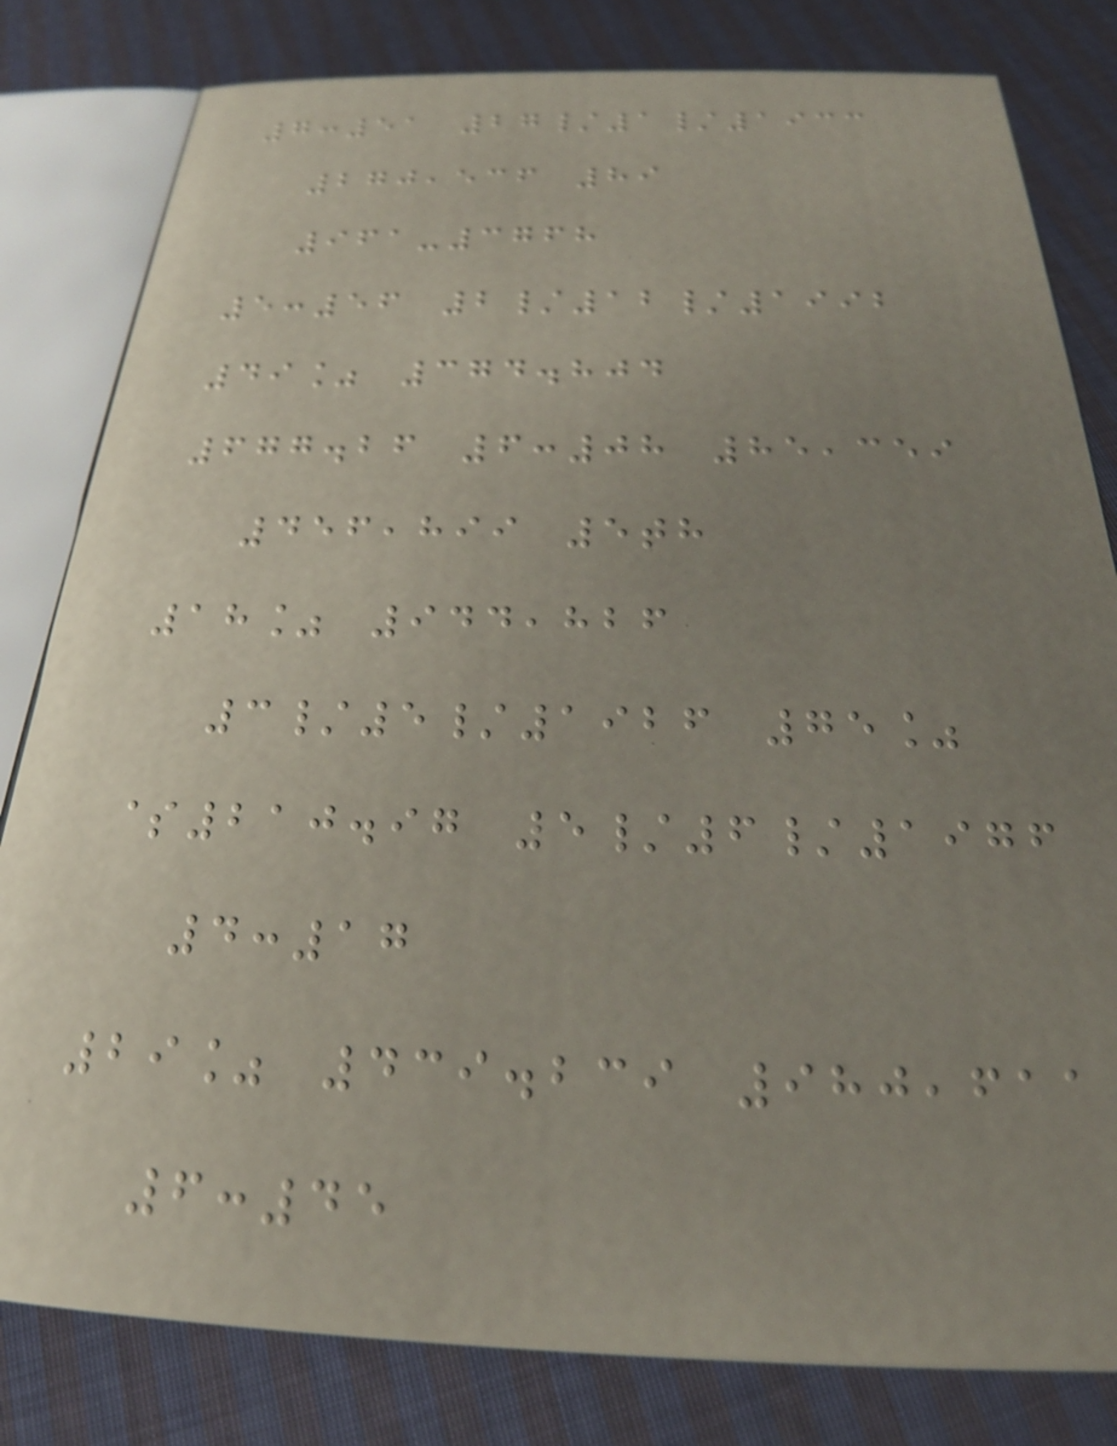7:51 27/1/1933
270,536 89
961-3768
5:56 2/12/1992
49% 374.804
677.26 6:08 85,359
456,899 5th
18% 944,826
3/5/1926 75%
$210.97 5/6/1976
4:17
29% 439.239 980,611
6:45
